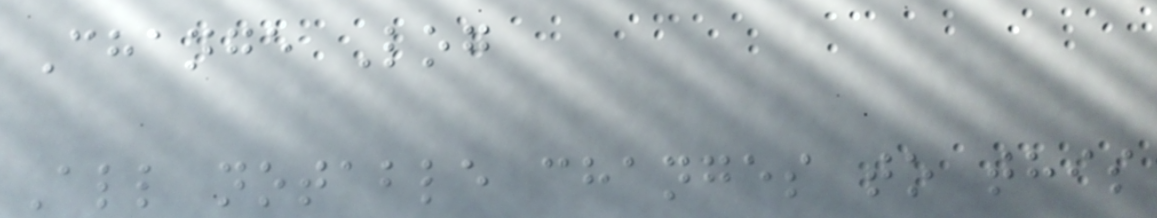Change Log
All notable changes to this
